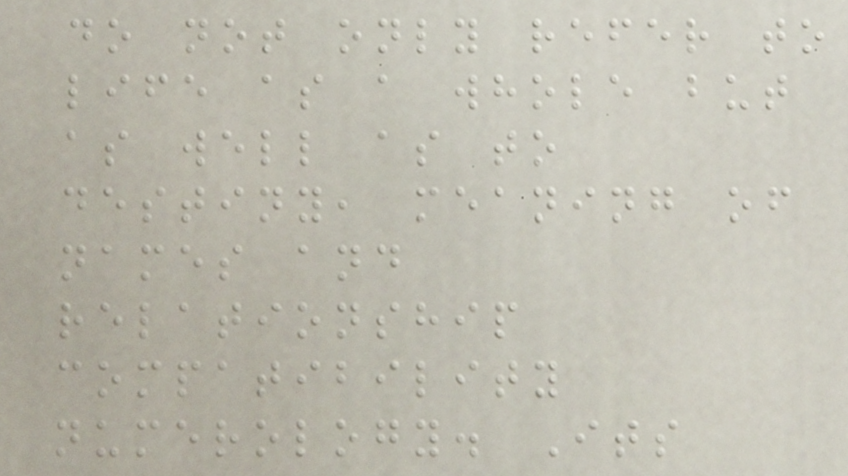do not only refer to
life as a whole but
as well as to
destiny, meaning of
names and
relationship
compatibility
numerology. Its
